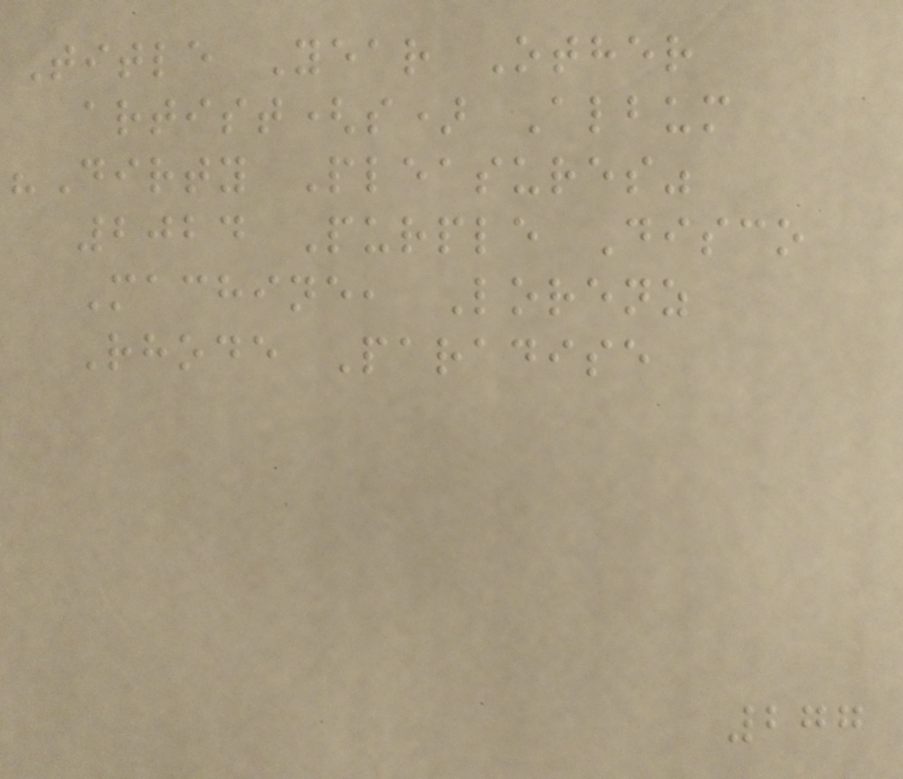Title Year Other
artist(s) Album
"Dirty Pleasures"
2024 Purple Disco
Machine, Lorenz
Rhode Paradise
277
